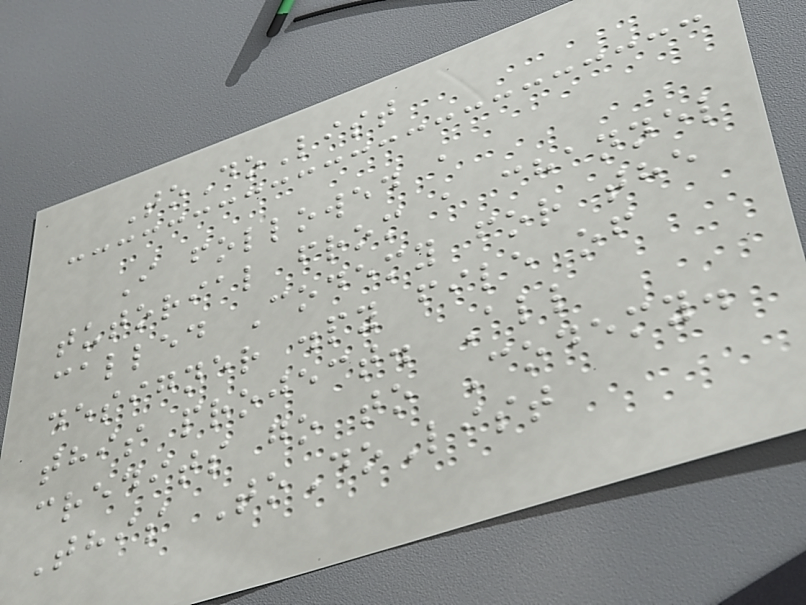ToDoList
I followed a
tutorial from a channel
called Codemy for the
designer .py file of
this project. All
credits go to Codemy.
This ToDoList
